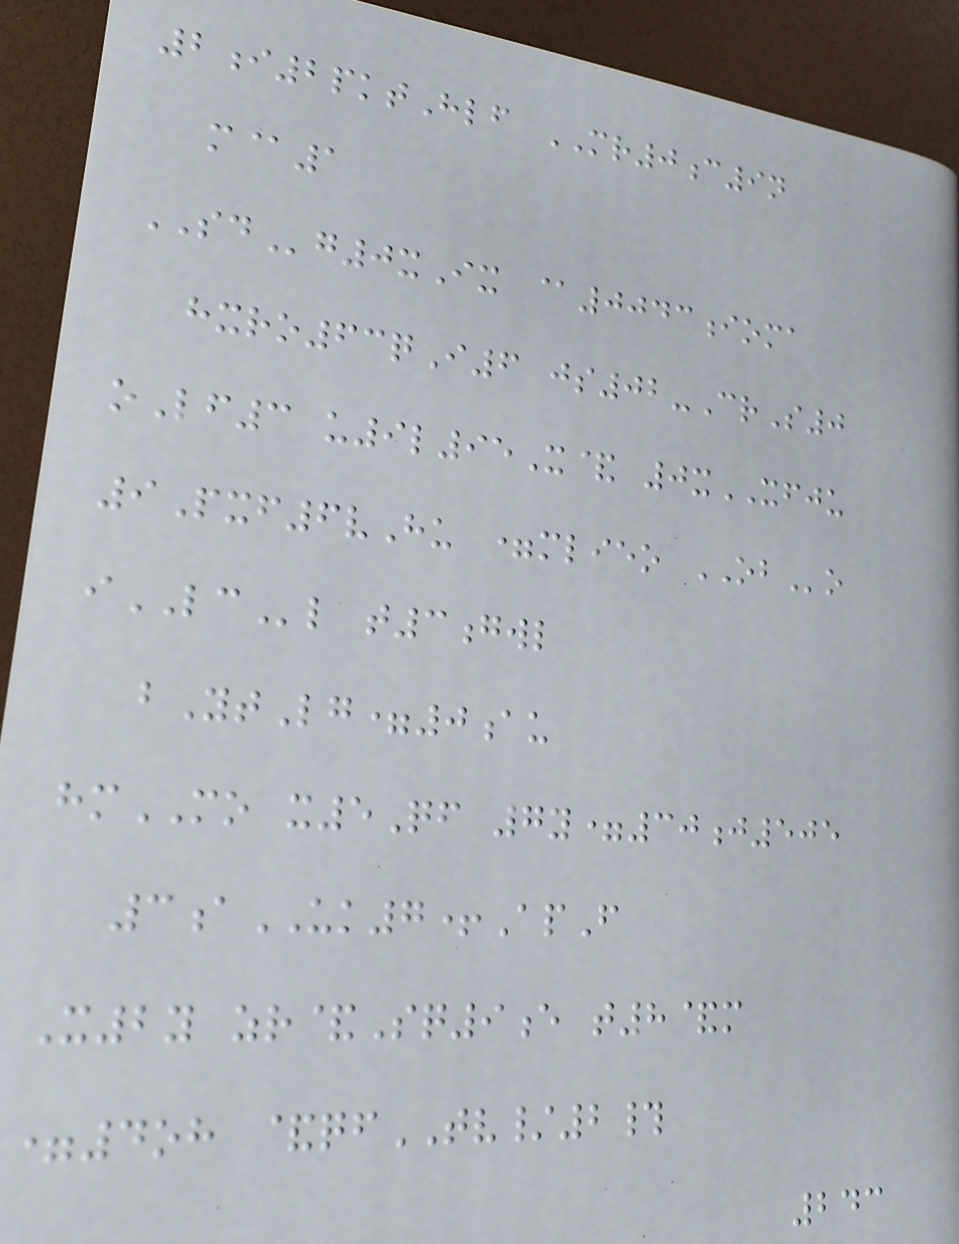2i2pktHlf MR0c9n
m@1
SDg0xIx @0043ioma
hxro63qI6 js02-CrS0
oLf3 u9l95X& 0xXFJU
9Pxf6vHu =mlieo OBo
iLCl t3gwl
bYtLg=0au
hmMO x5Qf 7y=30j505
3aUK7+ApF
X2y zr&Sq9e t8&m
=4oh &qfTV/2#
243
